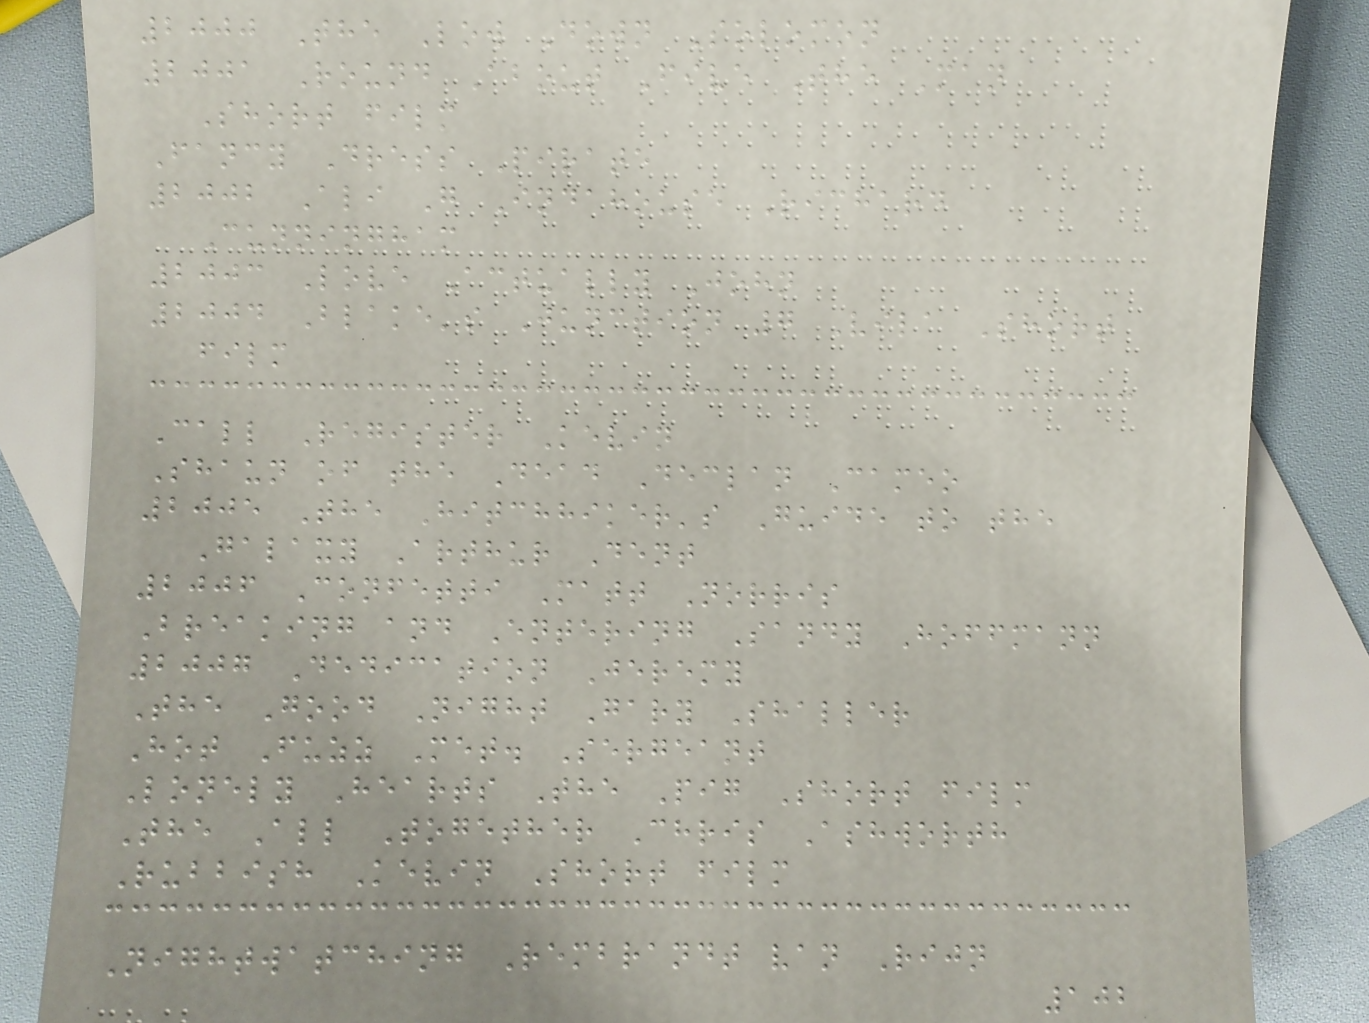2000 The Low Down Solomon
2001 Round About Five The Man
Short film
Fancy Dress Pirate
2002 Ali G Indahouse Richard
Cunningham
2003 Love Actually John
2004 Blake's Junction 7 Vila Short
film
Call Register Kevin
Shaun of the Dead Declan Cameo
2005 The Hitchhiker's Guide to the
Galaxy Arthur Dent
2006 Confetti Matt Norris
Breaking and Entering Sandy Hoffmann
2007 Dedication Jeremy
The Good Night Gary Shaller
Hot Fuzz Met. Sergeant
Lonely Hearts The Pig Short film
The All Together Chris Ashworth
Rubbish Kevin Short film
Nightwatching Rembrandt van Rijn
102
